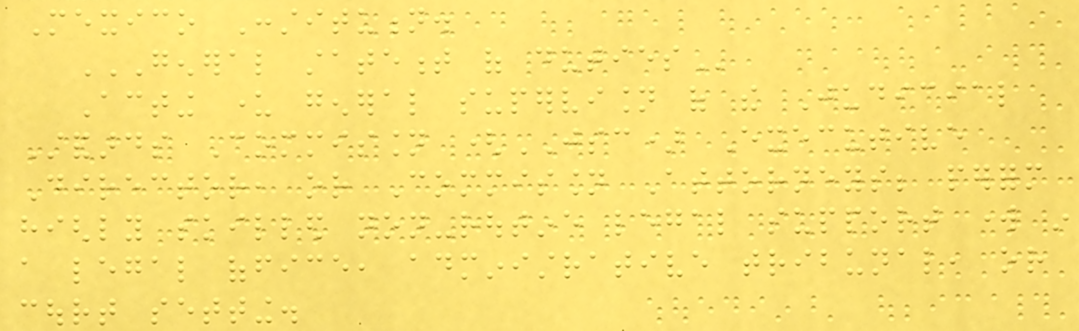Mexico Constitution.
GENERAL STATEMENT OF DUTIES
Acting under general supervision of the Judicial
Standards Commission (JSC) Executive
Director, or Commission Attorneys; perform
highly skilled non-routine legal support work in
a legal office, administrative tribunal, or
court setting.
